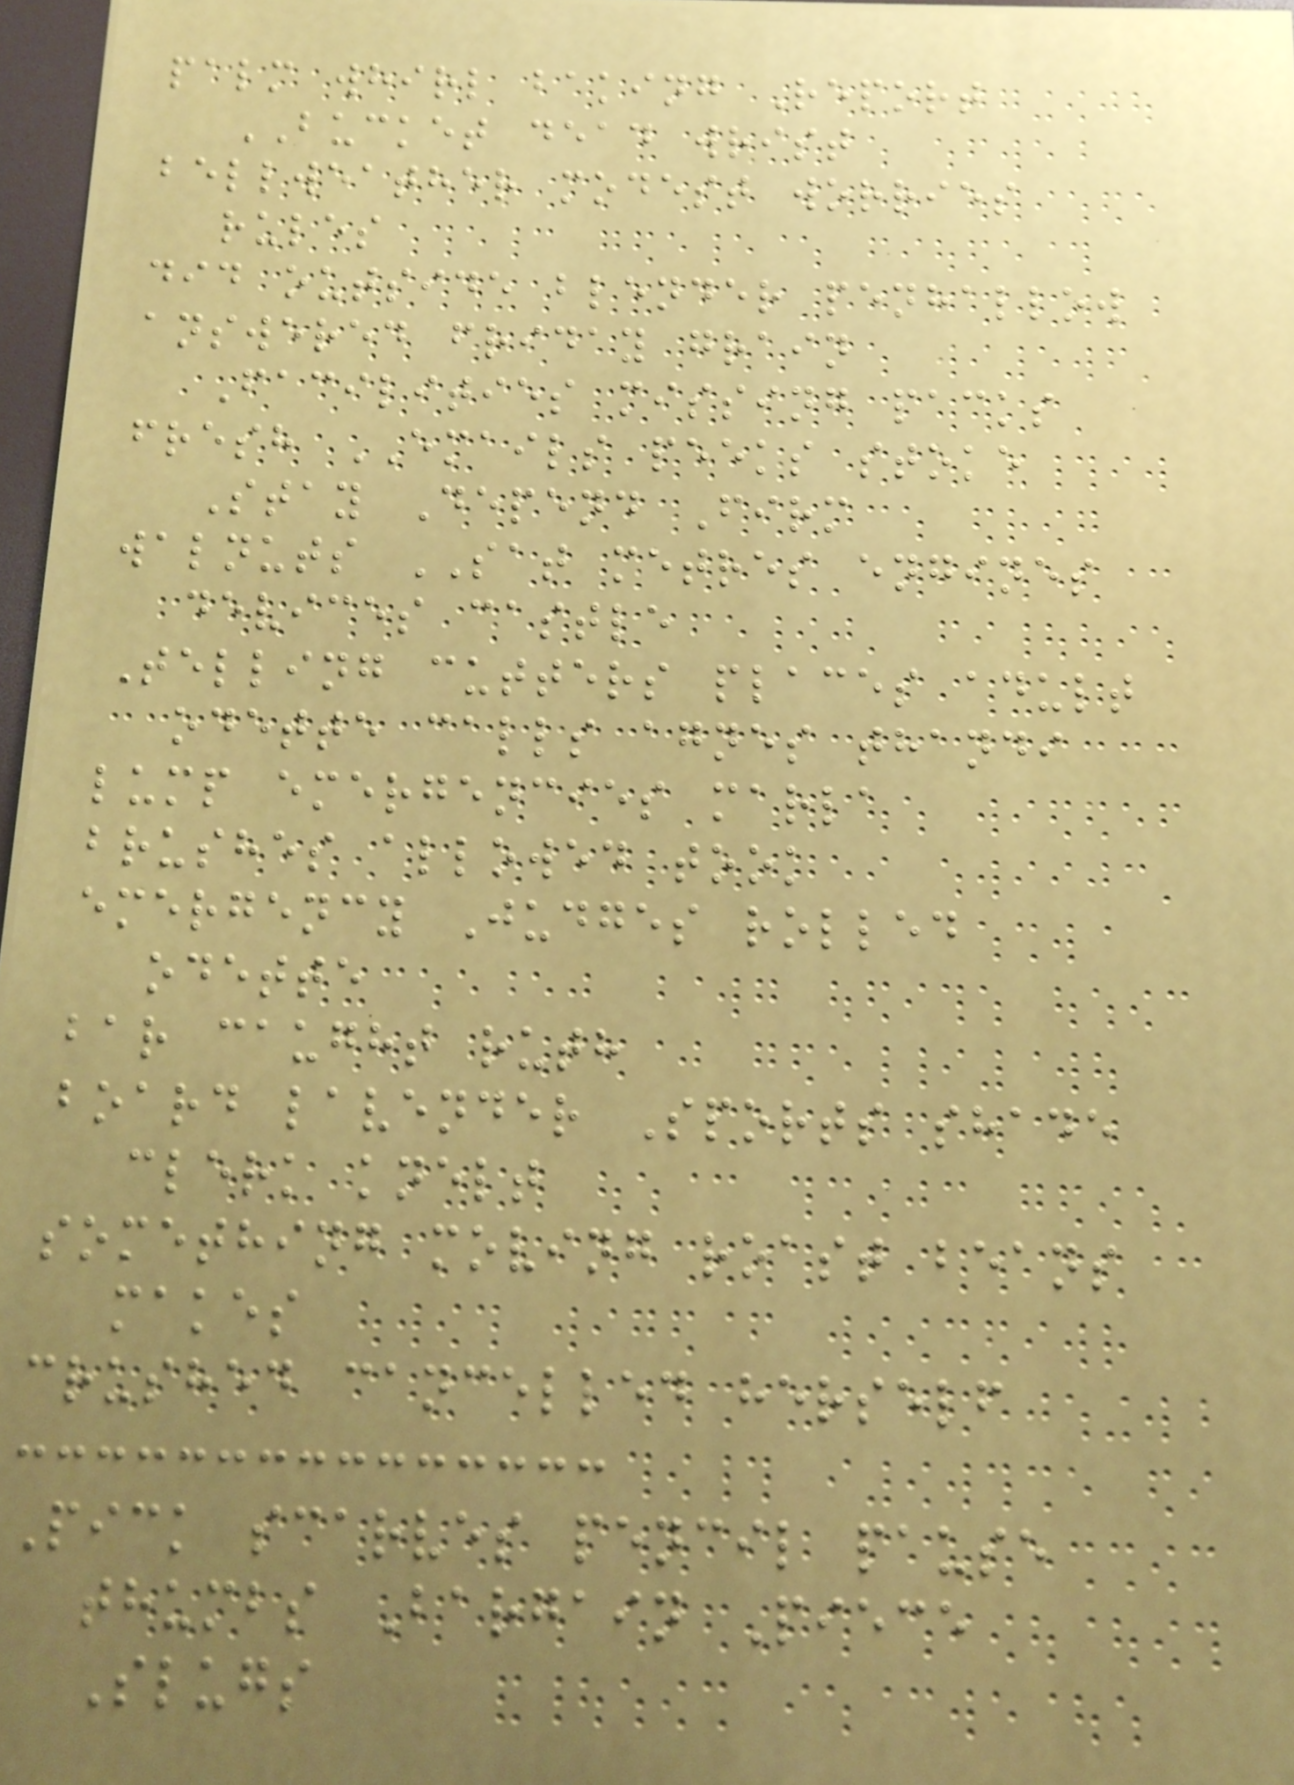palm whirl baking Report
BUCKET dead wrist
bellweather modest worries
rules
did outside blender penhallow
answered friday grain
Facilities missing packs
fresh EMAILS peeks stoke
Stay Depend Firm
walnuts SAT metres engines
devices castle
Telling cutters places adult
odette calls agnes thandi
lump emergencies marla
brushes allowed took
emergency Judges rolled
odette
bar caught ruth
board lavender Sports shade
clerk knelt
something moving roast beans
makes
crushed cancelled herself
Pick scarves pencil pause
thumbs Bargain Piece
Slugs
